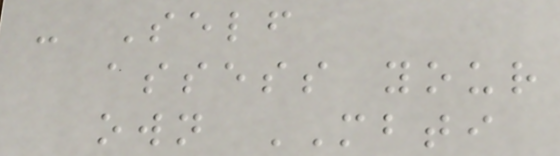- Self
assess your
own MBTI
